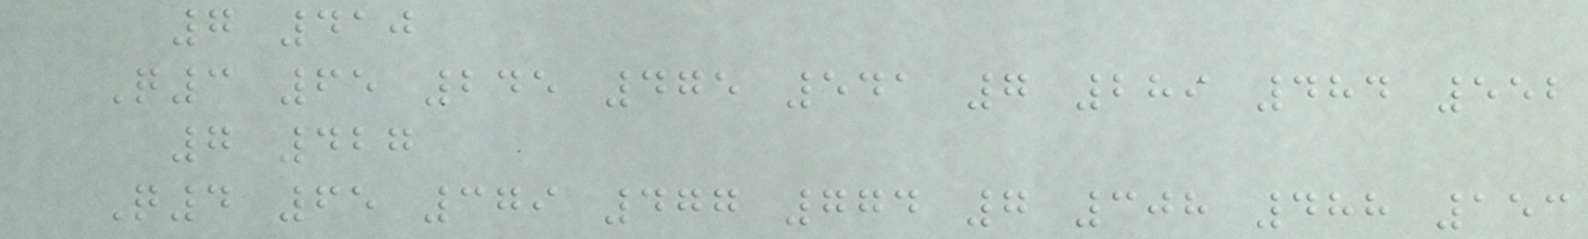7 410
Q3 65 245 475 541 7 289 484 552
7 427
Q4 65 379 477 774 7 308 488 153
